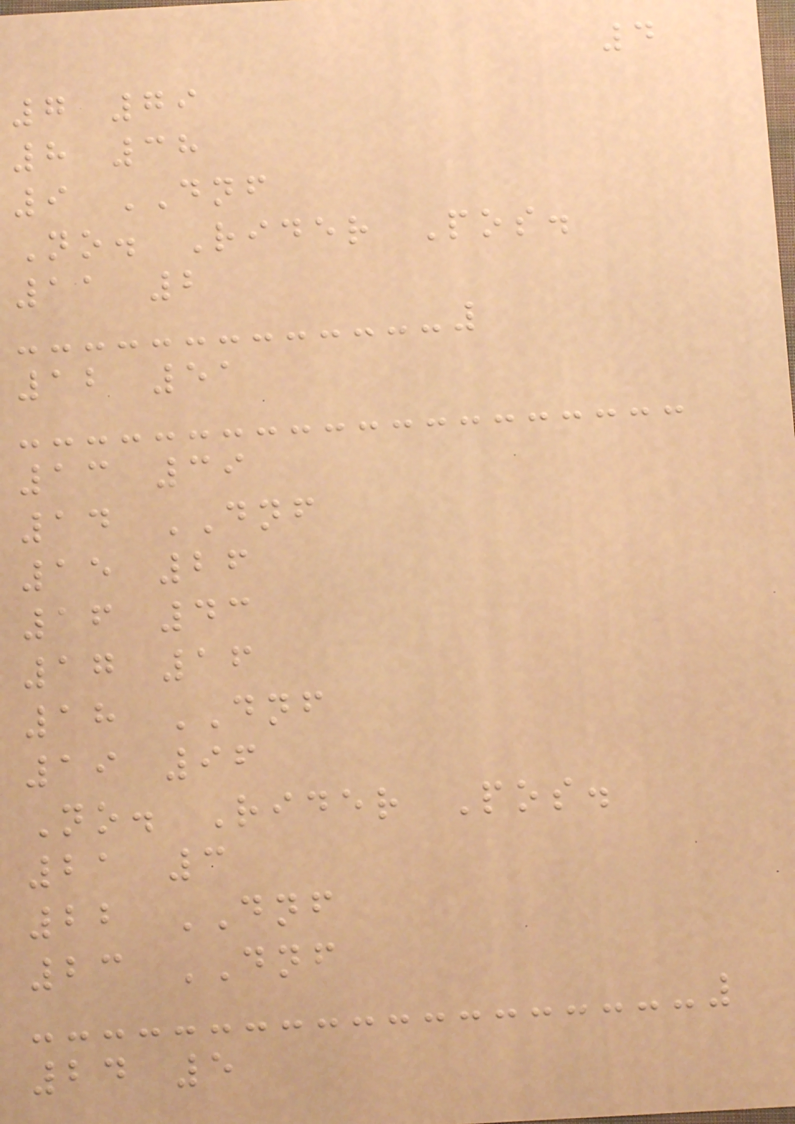4
7 79
8 38
9 DNF
No. Rider Pos.
11 2
12 51
13 39
14 DNF
15 26
16 43
17 16
18 DNF
19 96
No. Rider Pos.
21 3
22 DNF
23 DNF
24 5
